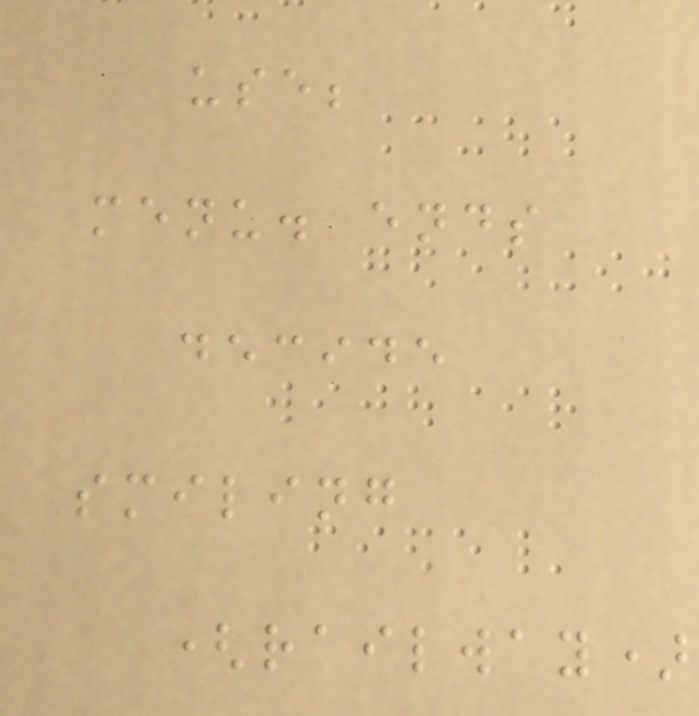use;
menu. ends
decide
smiling
(railway)
